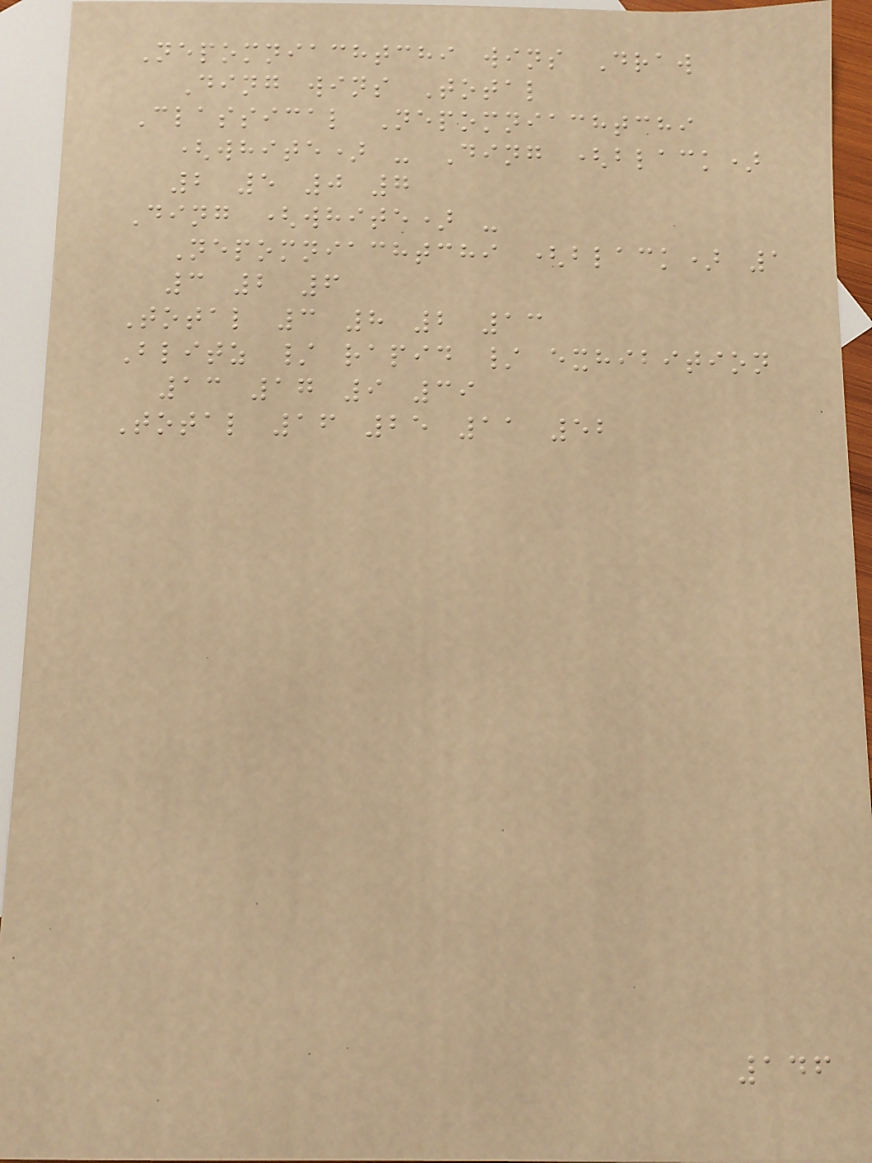Nepomniachtchi wins Draw
Ding wins Total
Classical Nepomniachtchi
(white) - Ding (black)
2 5 0 7
Ding (white) -
Nepomniachtchi (black) 1
3 2 6
Total 3 8 2 13
Blitz / rapid / exhibition
13 17 9 39
Total 16 25 11 52
146
